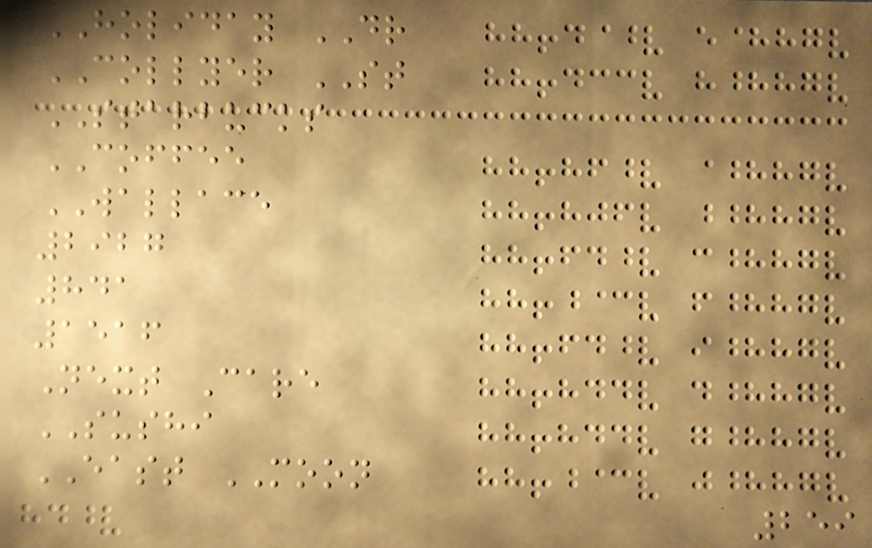HOLIDAY DR
COLLYER ST
STARBUCKS
COFFEE
WALLACE
2927
841
1516
Next Care
SUSHI
EAST MOON
259
